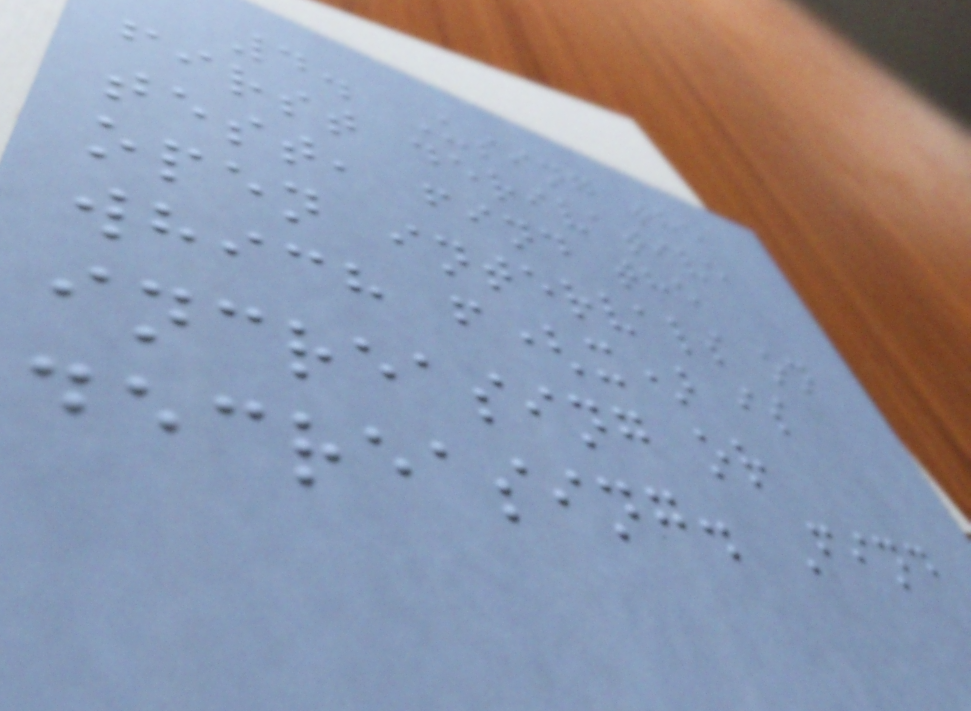4. Using the
first derivative
test, find the
open intervals on
which f(x) is
increasing or
decreasing. Find
